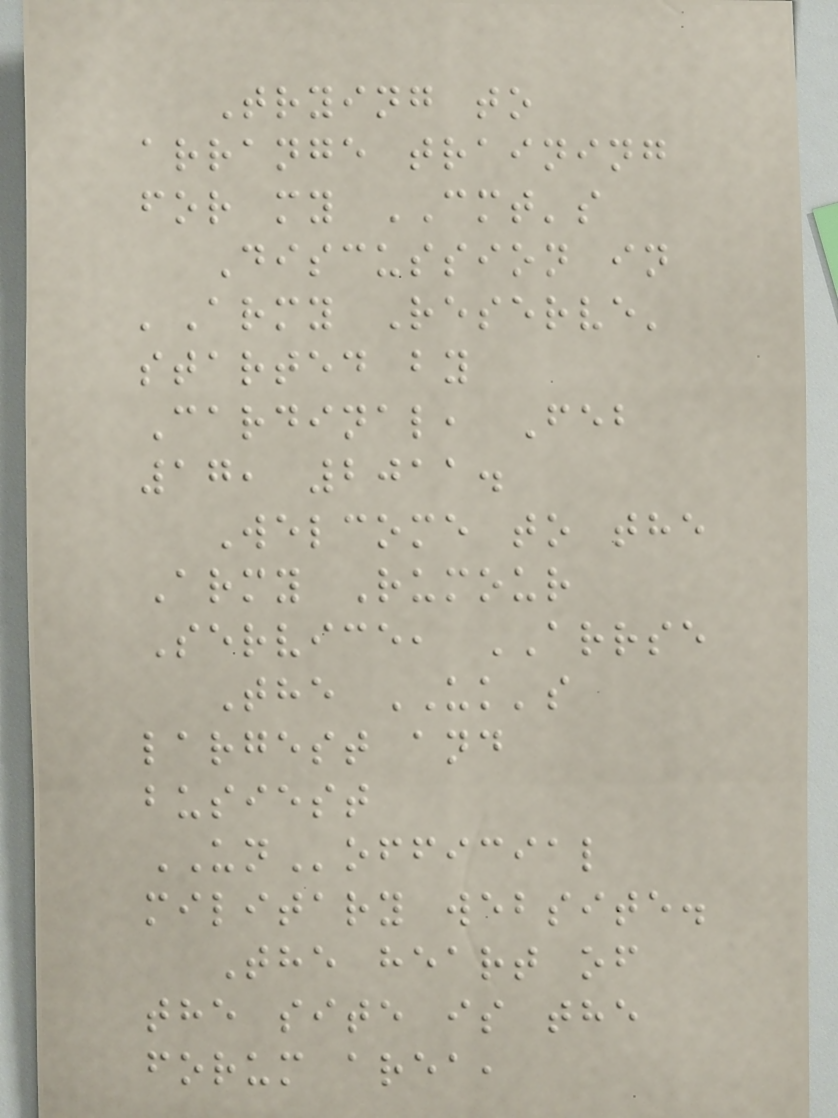Trying to
arrange training
for my CMT's
Discussion in
'Army Reserve'
started by
Cardinal, Feb
17, 2011.
Welcome to the
Army Rumour
Service, ARRSE
The UK's
largest and
busiest
UNofficial
military website.
The heart of
the site is the
forum area,
